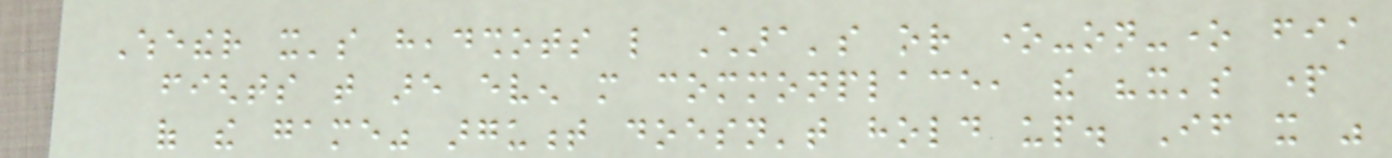Whether it's headshots like Chara's or one-on-one fist
fights that are even more commonplace, the "it's part
of the game" argument doesn't hold up. If it was
